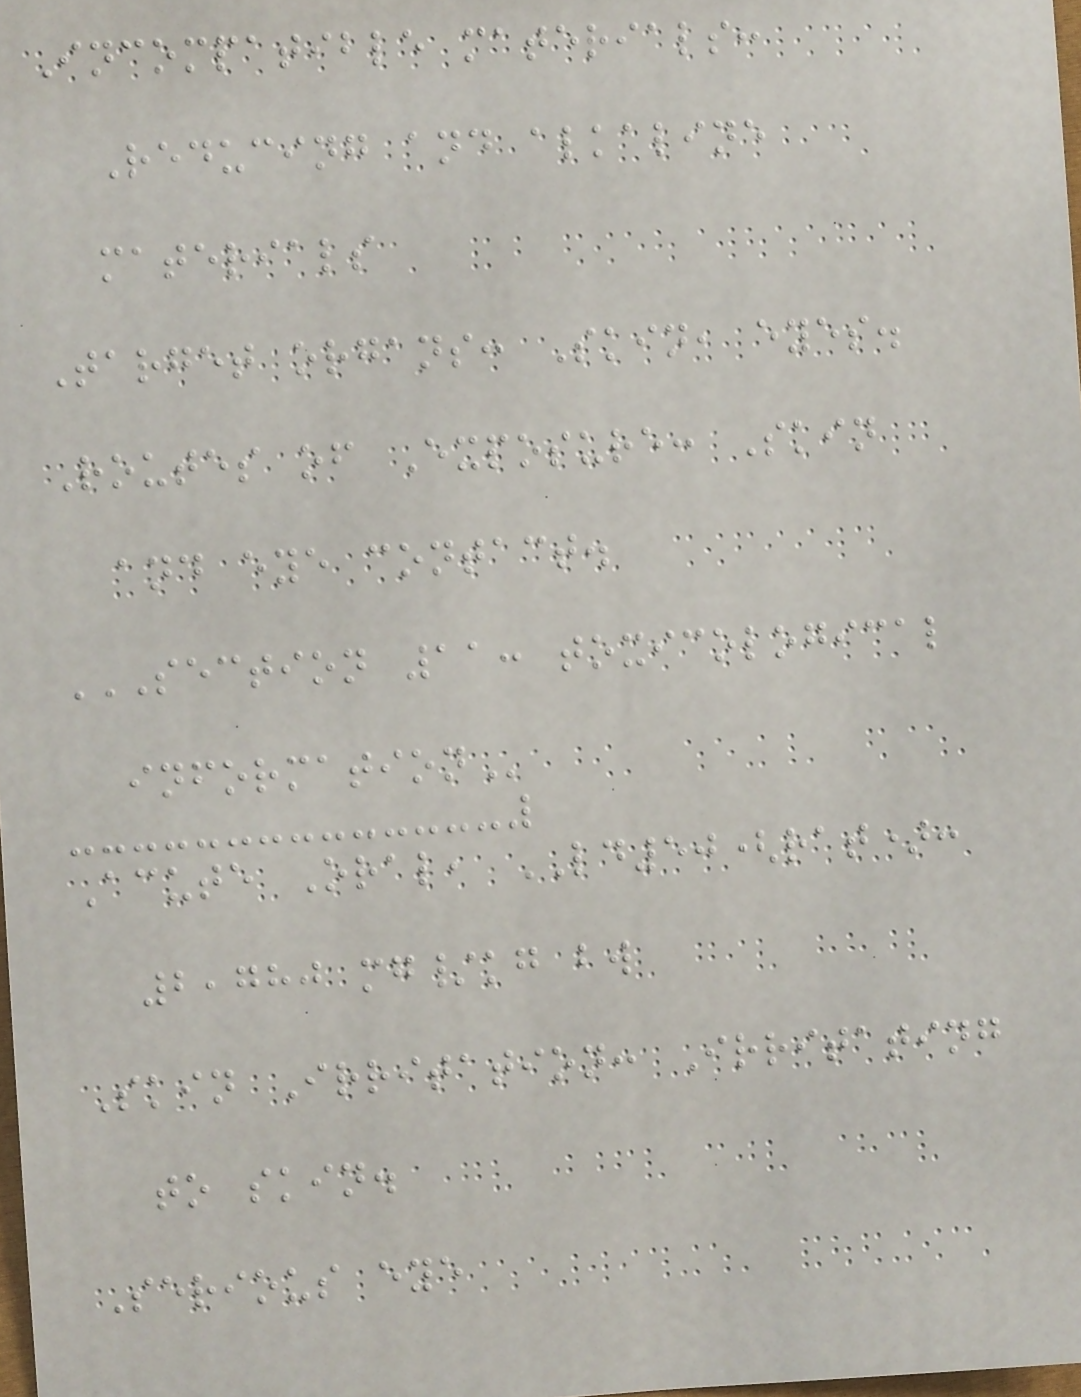Incompatible materials:
Reducing and alkaline
materials
Target organs: Skin, eyes.
Routes of Exposure: Skin
and eye contact.
SECTION 11: TOXICOLOGICAL
INFORMATION
Acute Oral, LD50(rat):
2,780 mg/kg bw
Skin Irritation: Irritating
to skin.
Serious eye
